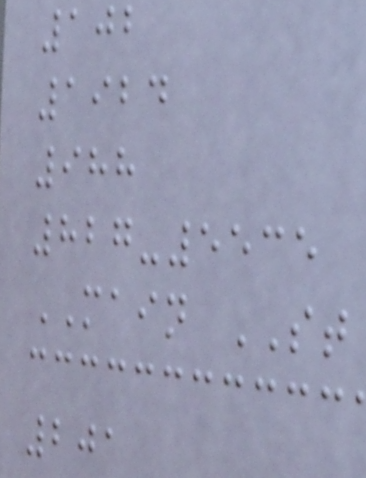102
1924
988
827-5535
MAIN ST
201
